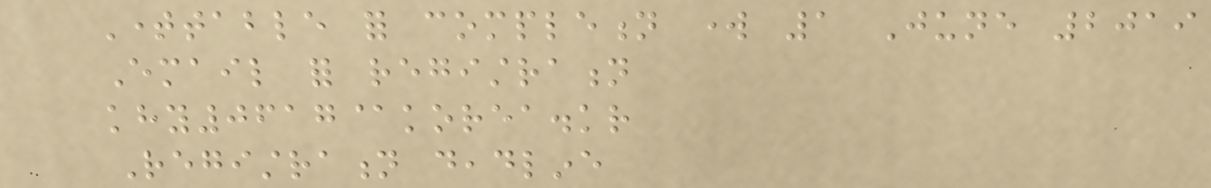Timetable for completion work 1 June 2019
Email for registration
khy0617@korea.kr
Registration deadline
